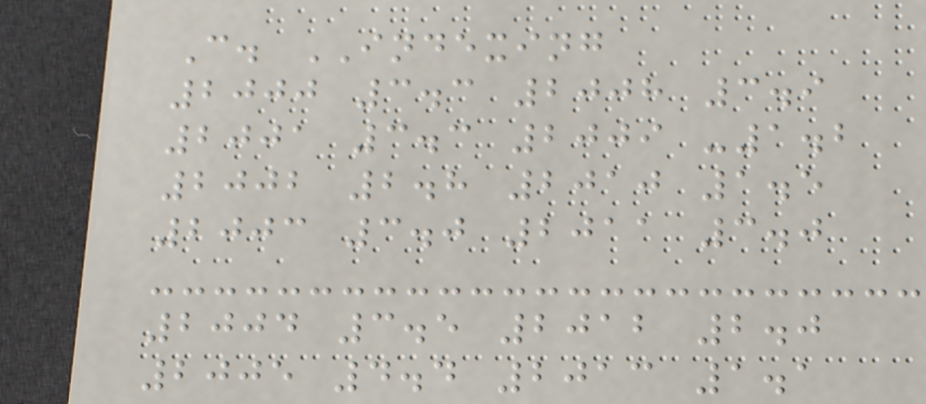C. INDEXING
2000 3.3 2008 3.9
2001 3.3 2009 -1.2
2002 2.8 2010 1.5
2003 3.0 2011 3.0
2004 3.5 2012 2.0
2005 4.4 2013 1.1
